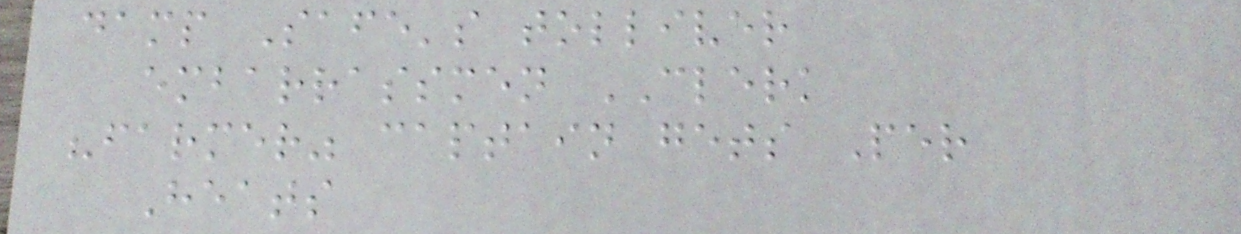damp Safe's tolliver
embarrassmen CLERK
"farmer" captain gets Per
Heats
